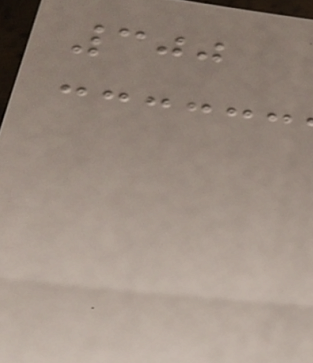300
